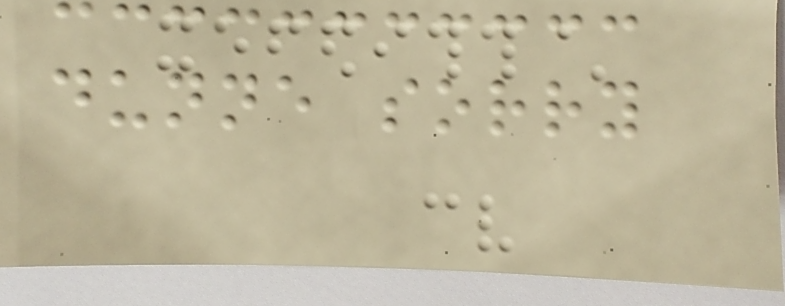dunne sorry
